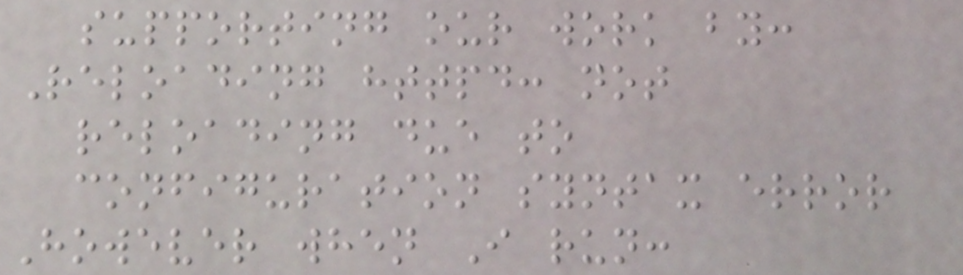supporting our work by:
Reloading httpd: not
reloading due to
configuration syntax error
However when I run:
